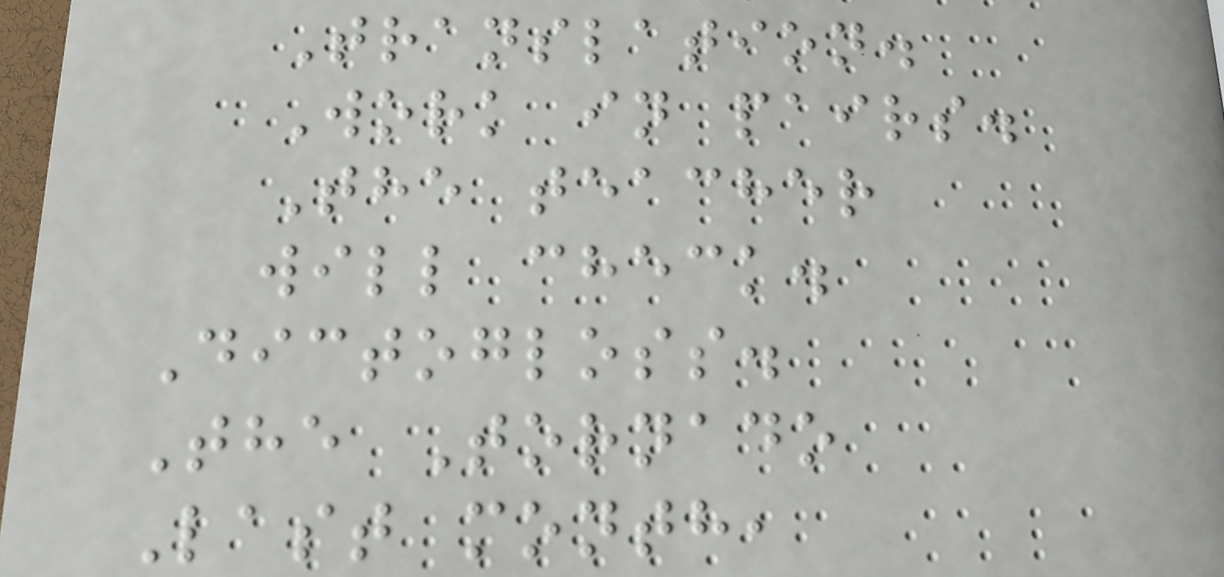Translation.
Work in pairs.
The teacher
will check.
Dictogloss.
The Tornado
Last month,
